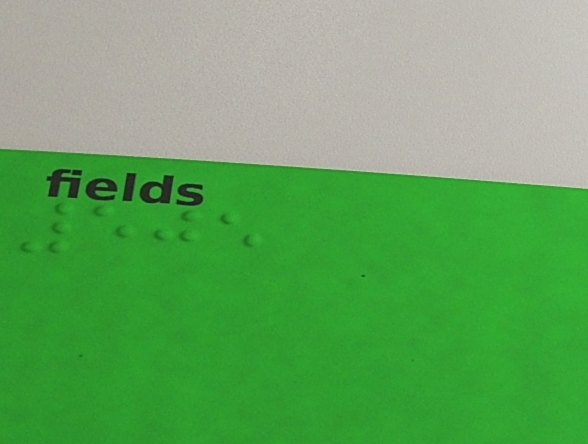505
